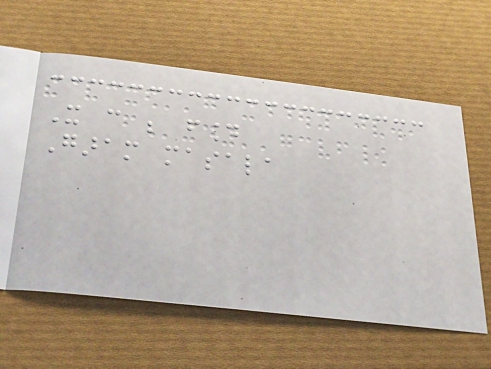It can be found
Garam masala
